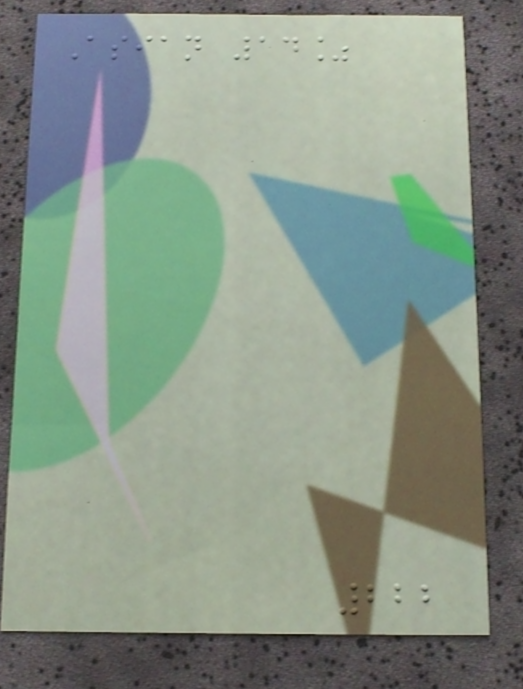Asian 14%
222
